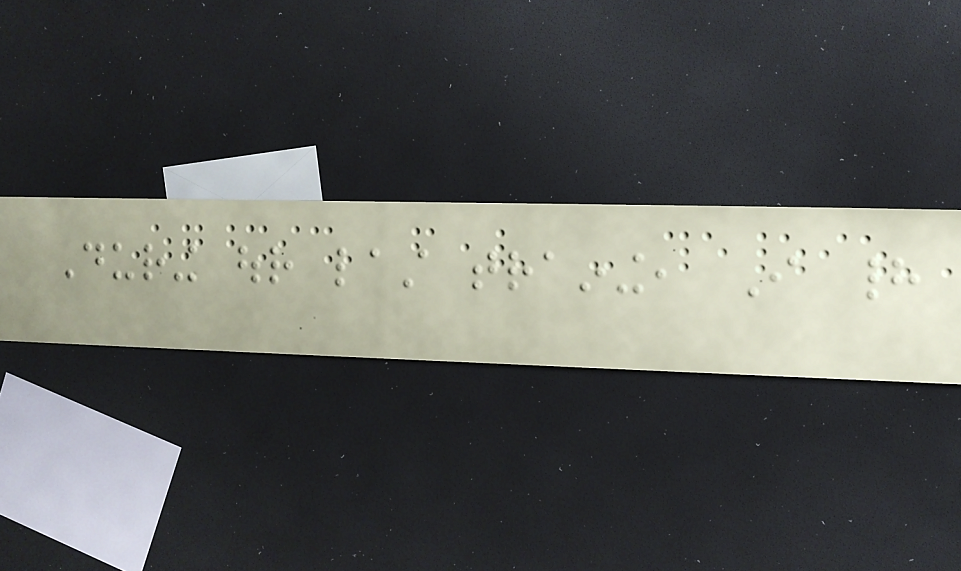During our last training, I had
